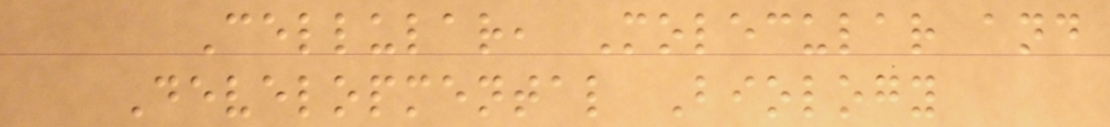Cellular, Molecular and
Developmental Biology
